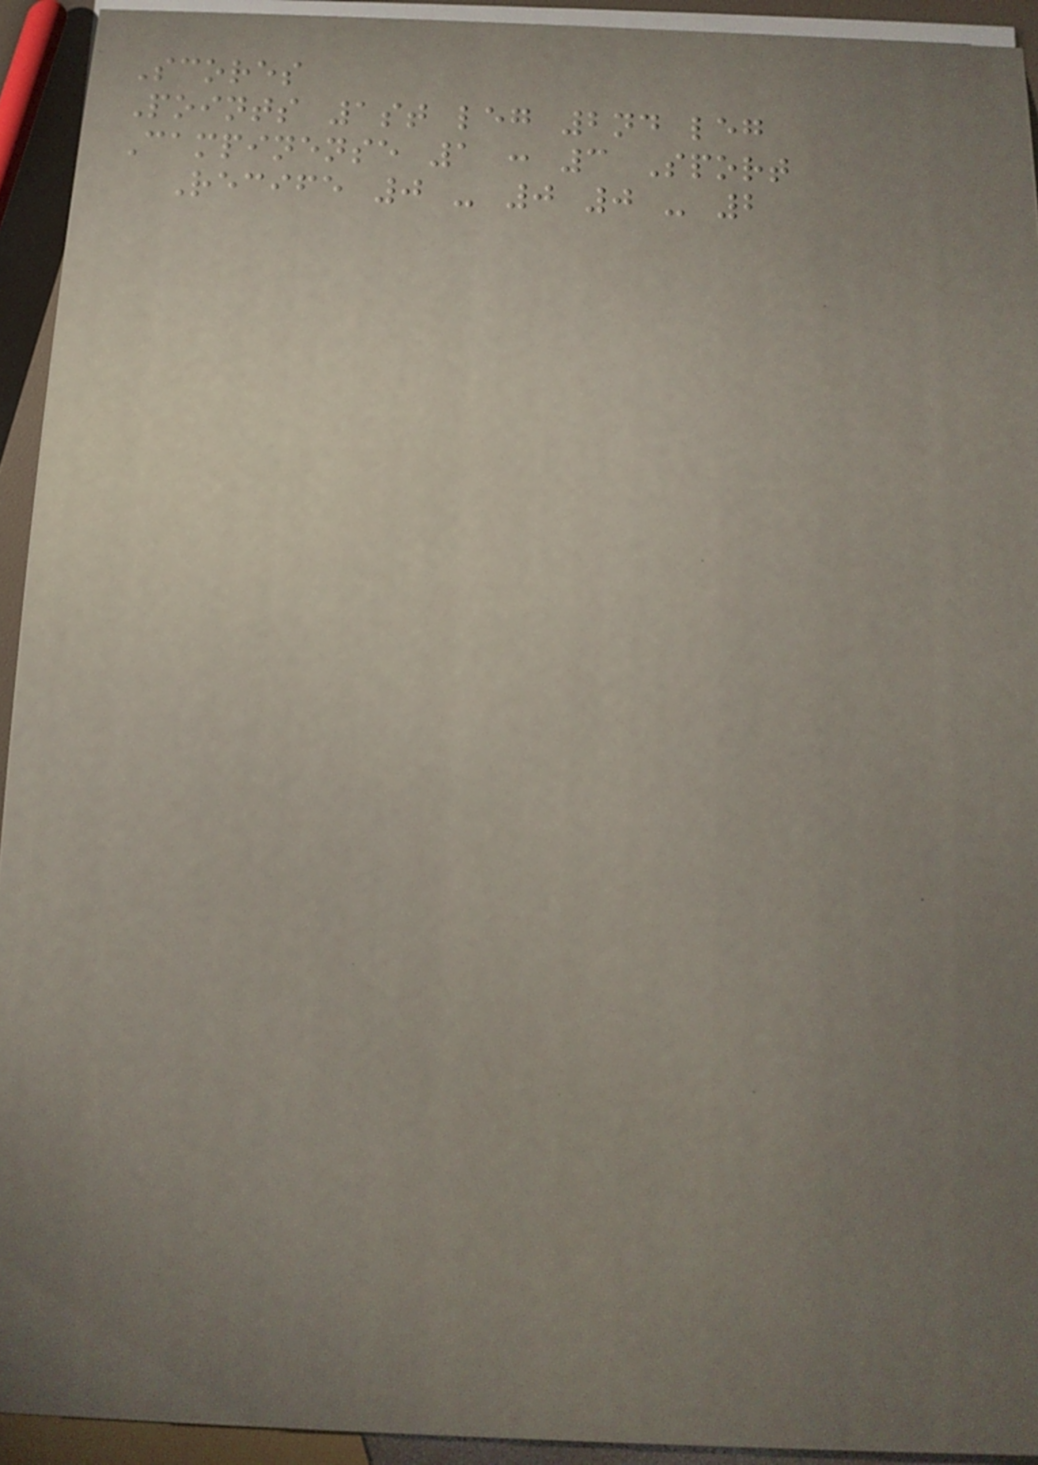Scores
Points 1st leg 2nd leg
Campinense 1 : 3 Sport
Recife 0 - 0 0 - 2
